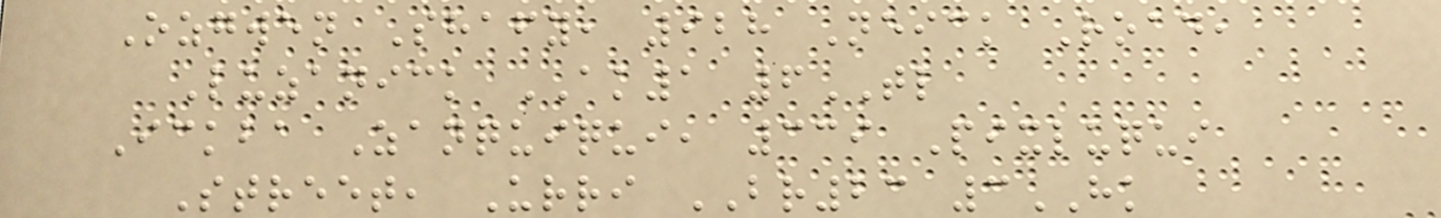Ozgwen Shafy, 928 Neick Road,
Luzanick AK1 6TL
Ickba Zanquiqui, 339 Pixluqui
Street, Urri BR23 3HK
